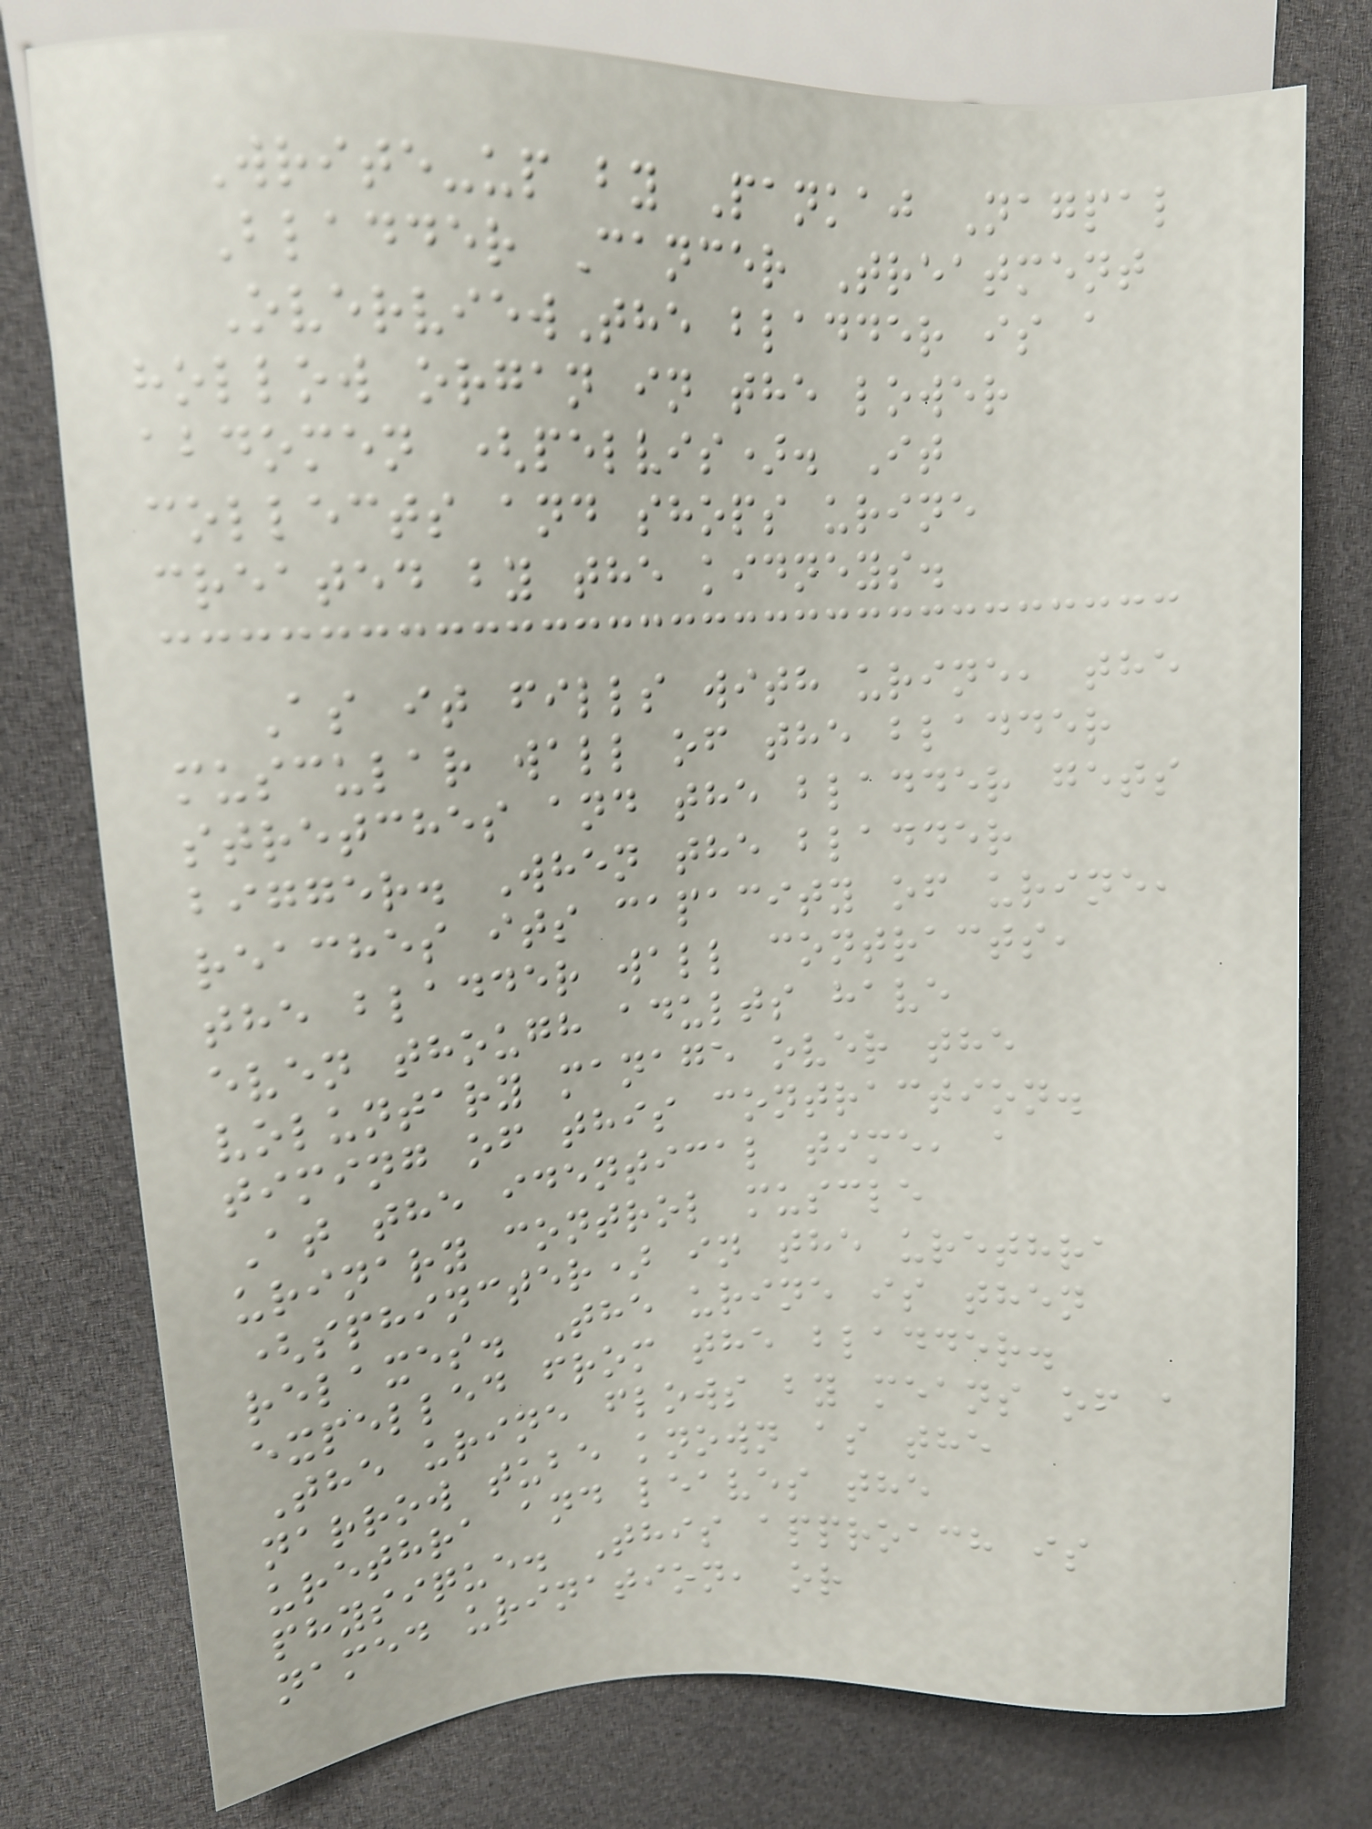Write-up by Pankaj Nagpal
Bladder Cancer Treatment
OverviewThe bladder is a
hollow organ in the lower
abdomen (pelvis). It
collects and shops urine
created by the kidneys.
As it fills with urine, the
muscular wall of the bladder
stretches and the bladder gets
bigger. When the bladder
reaches its capacity of urine,
the bladder wall contracts,
even though adults have
voluntary manage over the
timing of this contraction.
At the identical time, a
urinary control muscle
(sphincter) in the urethra
relaxes. The urine is then
expelled from the bladder.
The urine flows by means of a
narrow tube known as the
urethra and leaves the
physique. This approach is
named urination, or
